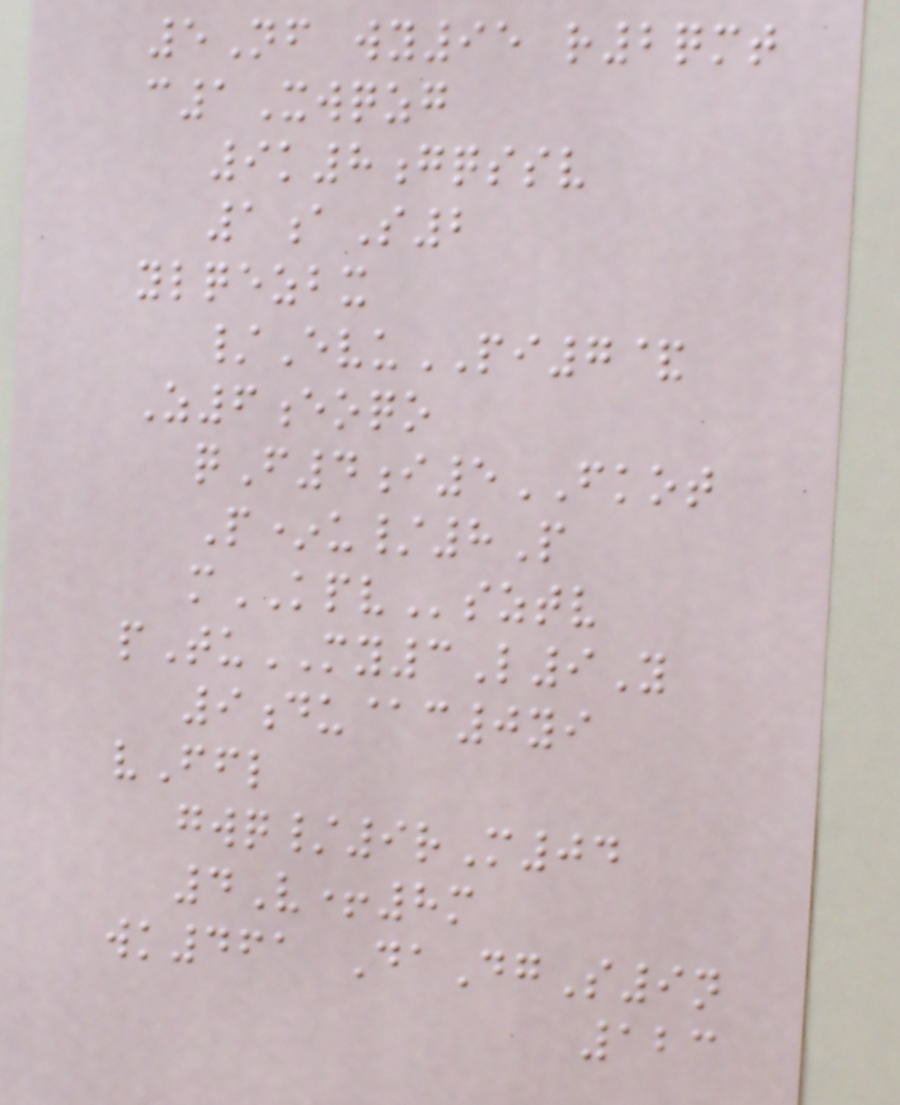5Nf wy95 r2qmt
c1Xwqzg
9k8gqssv
1aS2
ylqezbx
/EvuPI7&
Z6eoqo
qF4i5FKOT
P*u/8P
mKPVsztv
pTuMY3L9Y
9du@c0yi
vFfl
gwq/9rM04
4V+8m
wk461 DaDgS9n
123
